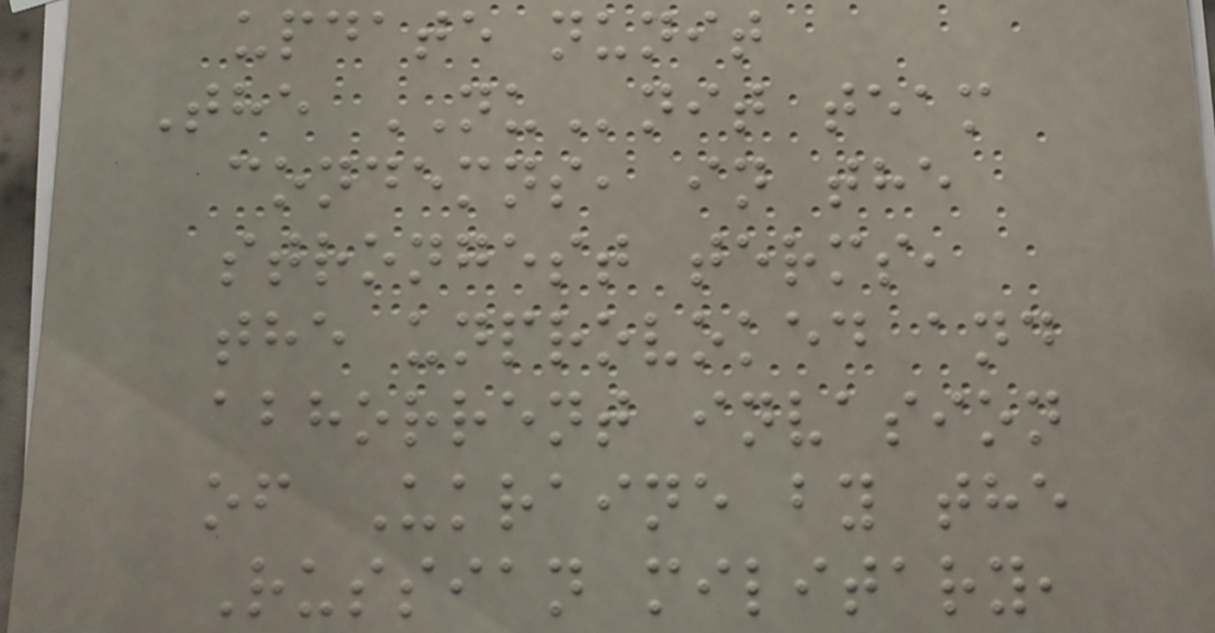update nunit
The NUnit team
condemns, in the
strongest terms,
the unprovoked and
abhorrent invasion
of Ukraine by the
Russian military,
